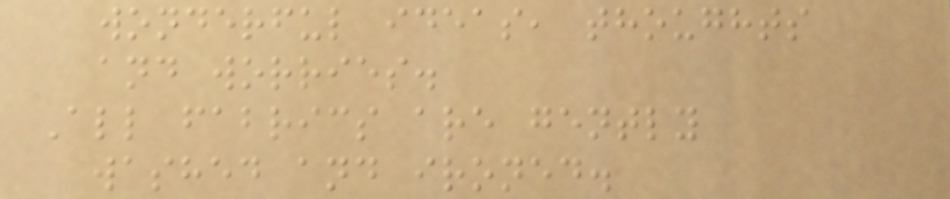wonderful ideas, thoughts
and worries.
All fabrics are gently
washed and ironed.
